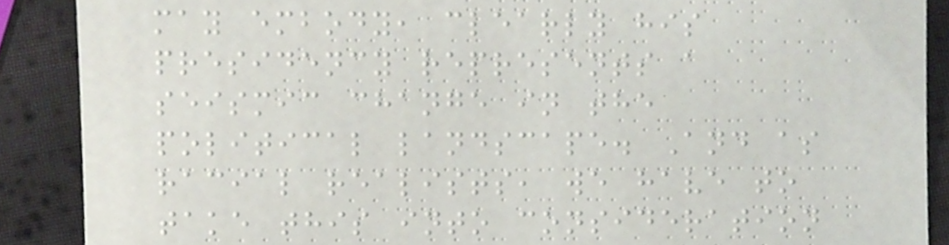may embody, clearly his
presidency represents a
seismic change in the
political landscape. And as
racial realists, we have to
take this into consideration
